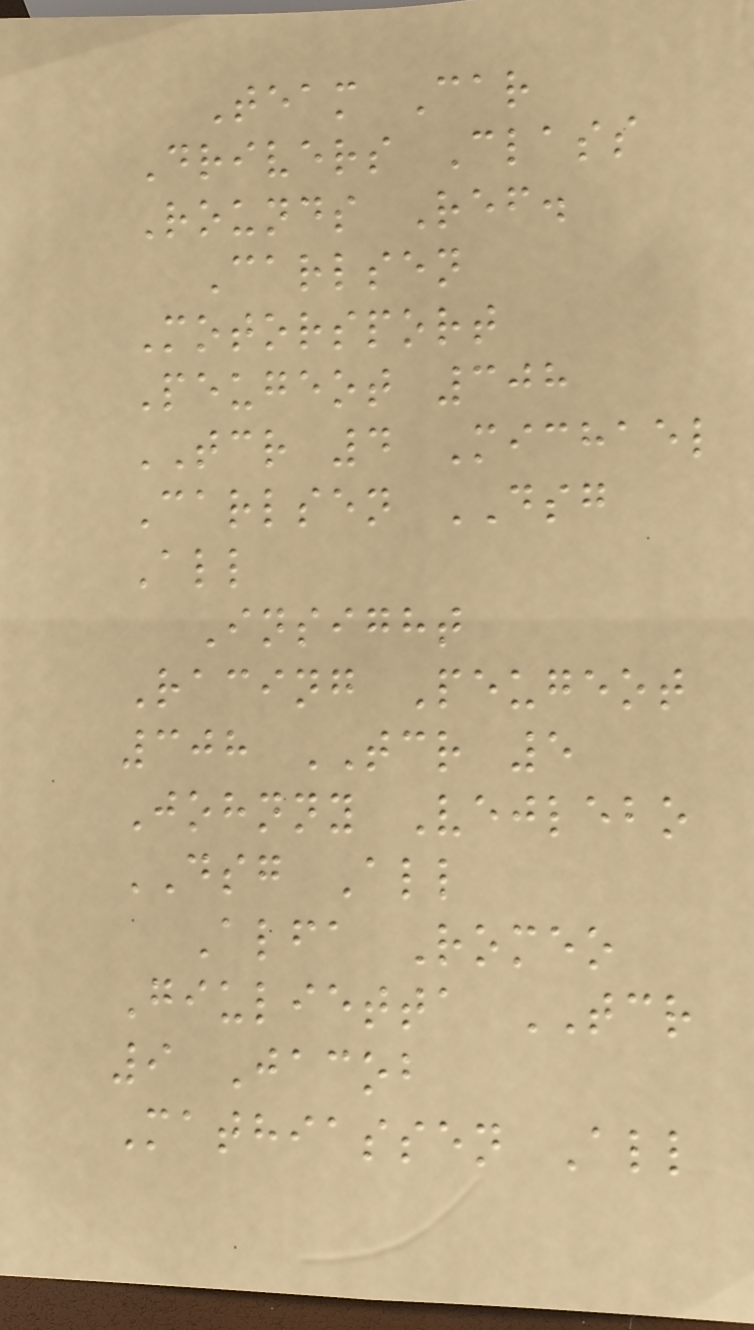Team Car
Drivers Class
Rounds Ref.
Carlsen
Motorsport
Peugeot 308
TCR 4 Michael
Carlsen DSG
All
Insight
Racing Peugeot
308 TCR 5
Johnny Vejlebo
DSG All
Alfa Romeo
Giulietta TCR
9 Jacob
Mathiassen All
